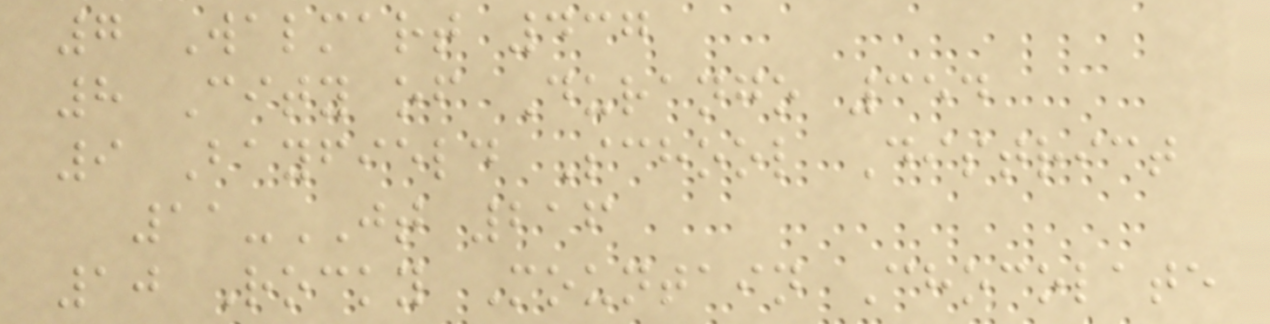7 Walmart 437
8 City of Durango 354
9 Bayfield School District
11-JT 216
10 Rocky Mountain Chocolate
